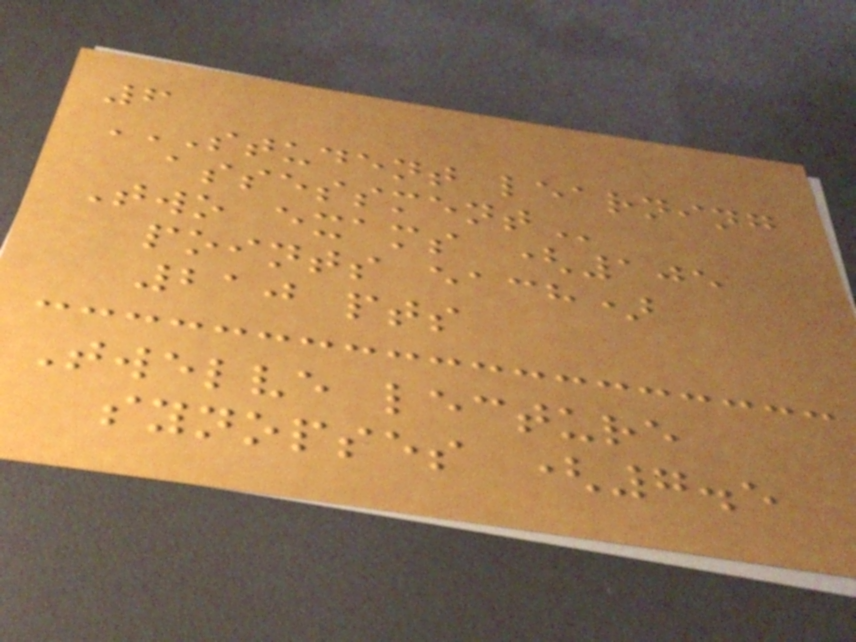6
STUDENT LEARNING
ASSESSMENT
Two exams (105
points each)
210 pts
Twelve lecture
synopses (7.5
